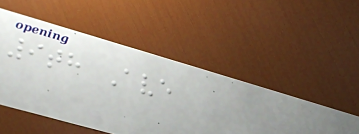9th Ave
